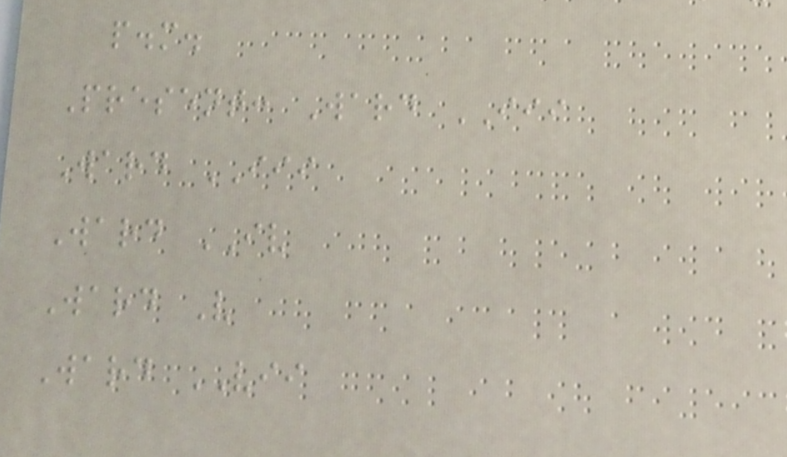p.m.
Present: Ward III
Ward III
Ward IV
Ward V
Ward VII
